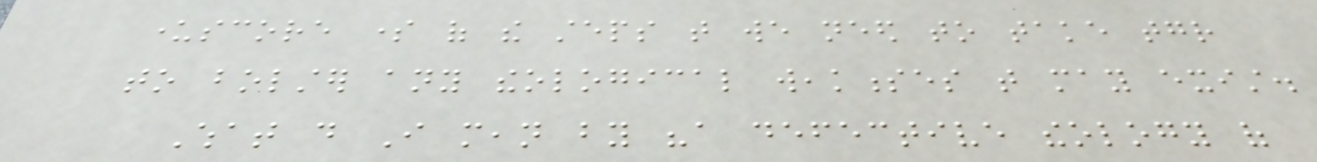underscore some of the steps that we need to take together
to bolster any theological weaknesses that may exist.
What do I mean by "a defective theology of
